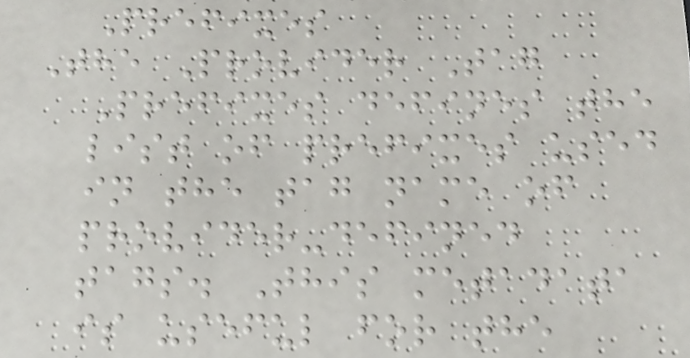Prefixes
The Provider Tag
Prefixes defines the
list of prefixes used
in the tag name of
provider-defined
tags. This metadata
is useful for the
